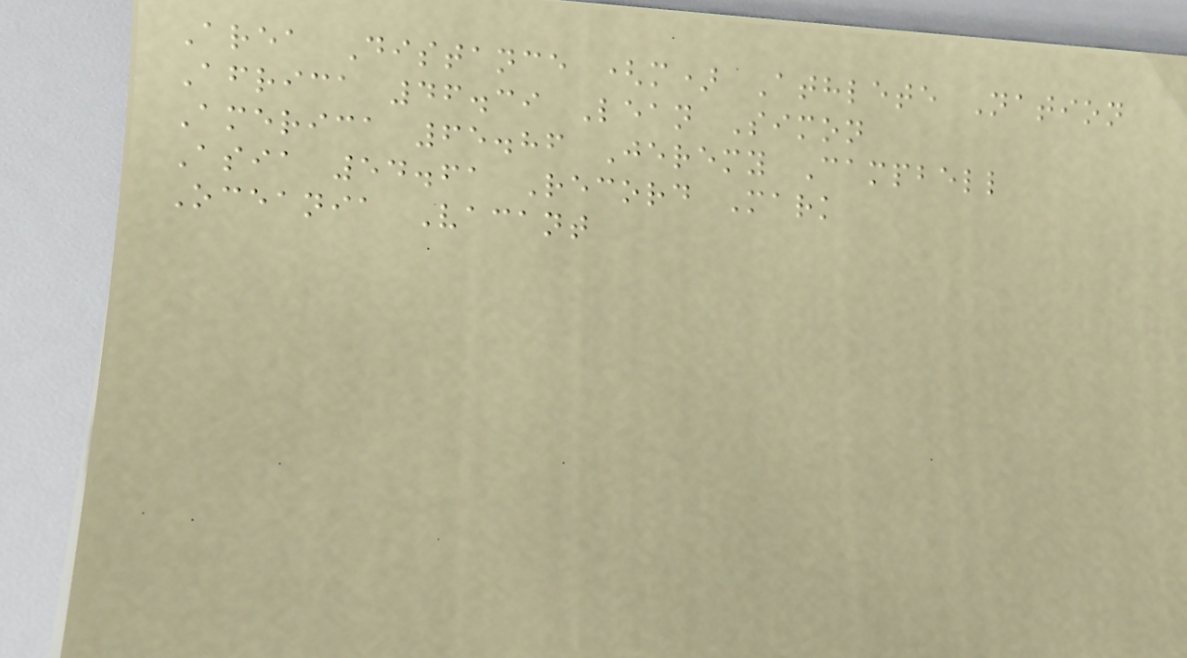Area Distance (m) Athlete Nation
Africa 46.39 Lean Simon
America 65.86 Jeremy Campbell
Asia 54.61 Record Mark
Oceania Vacant
